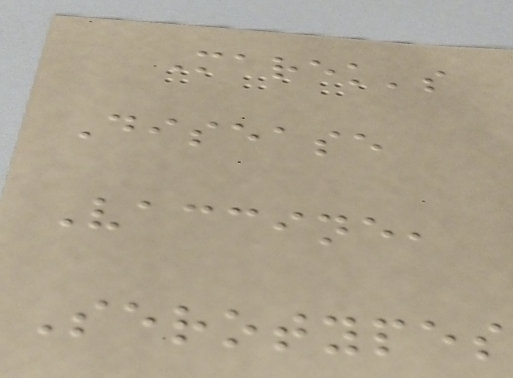Marek's
Disease
Vaccine,
Serotypes
